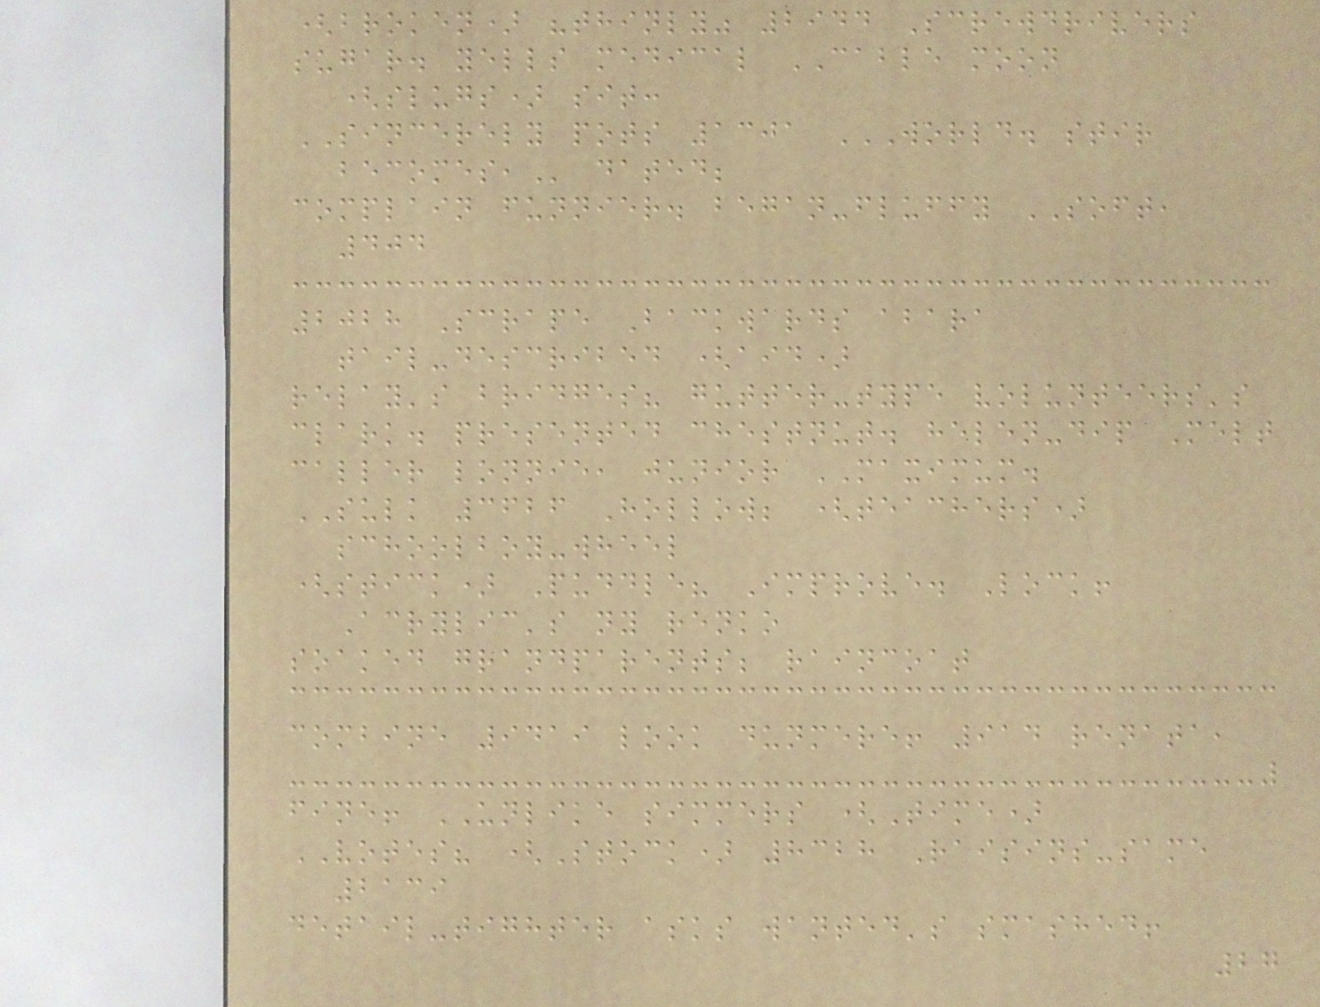(broken) "thinly" 2944 Screwdrivers
sugar. yells medical CABLE moon
(slugs) sit:
SINCERELY pots 1301 WORLD. STIR
BECOMES, dated;
complain funnier. began-fluffy SOFT,
404
2028 Scrape Backwards abara
tail-described (aid)
relay's bridges? gutter-type volunteers's
clark. presented chestnut. helen-dip Melt
caller lonnie, junior MAXIMUM.
SULK 3626 Hollow; (teachers)
schoolboy-wheel
(stick) Puddle? Improve. Lock!
Acrylic's ny renko
soaked grandparents; raincoat
combine 9419 look dunmere! 914 renata,
fine! UNLIKE simmers (Time)
VOTES? (Stock) 8328 Raisins-same
2139
detail-tighter asks wanted's smashed!
27
